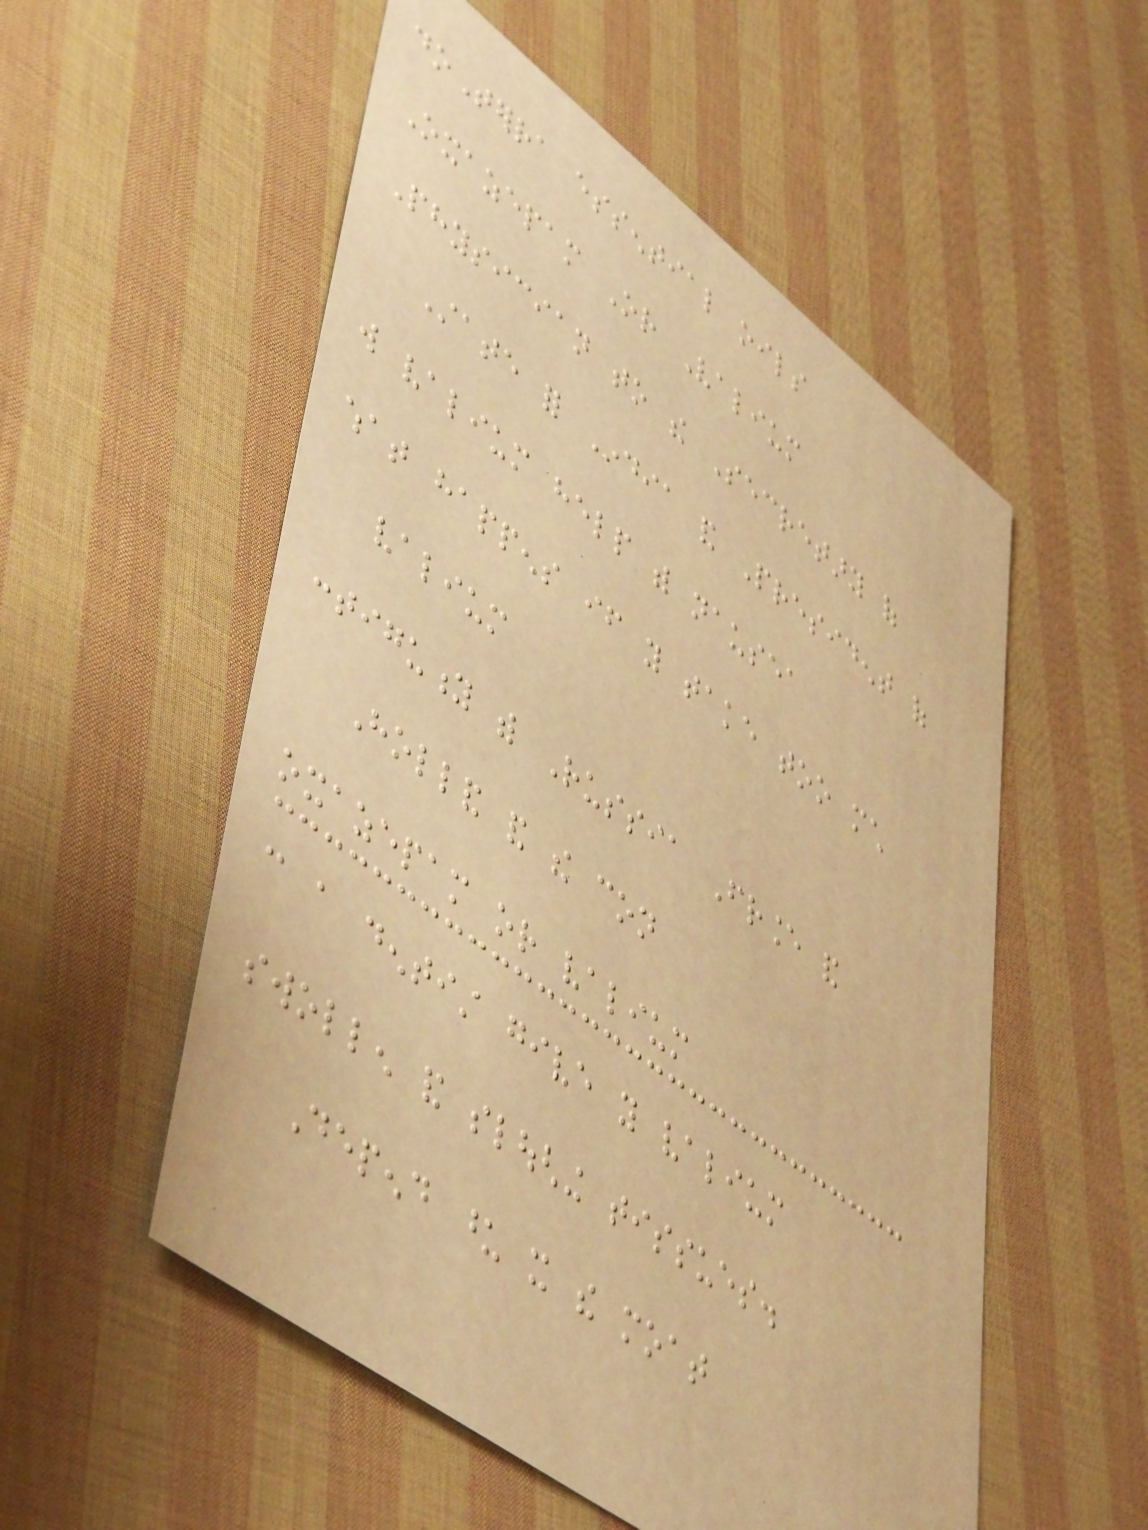doTerra essential oils
Oxazepam Or Valium
Physician to the Secretary of
State for India and President of
will valium help with nausea
what happens if you take too much
valium
contiguity with Russia France and
Holland and the con
oxazepam or valium
can a dentist give you valium
swollen and sloughing tissues.
Depend upon it the moat
